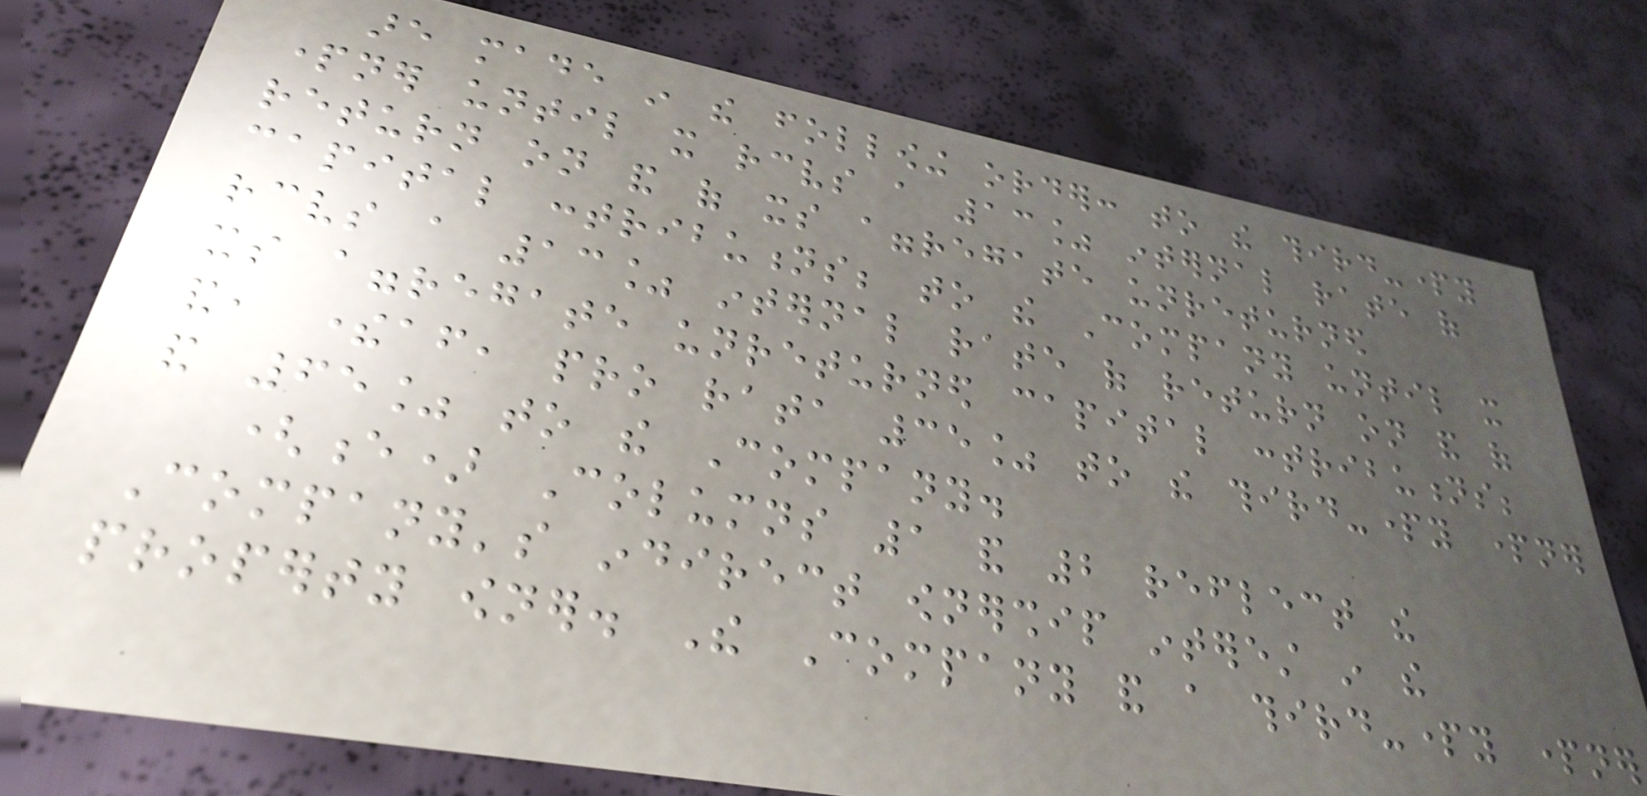are made in the following order: to the third-party
partner until it receives a 13% internal rate of
return on and of its aggregate unreturned
capital contributions; to the Company until it
receives a 13% internal rate of return on and of
its aggregate unreturned capital contributions;
and, thereafter, pro rata 35% to the third-party partner
and 65% to the Company.
(e) Columns 1 and 2 reflect the
Company's indirect ownership interest in the
property owner. The Company and a third-party partner
